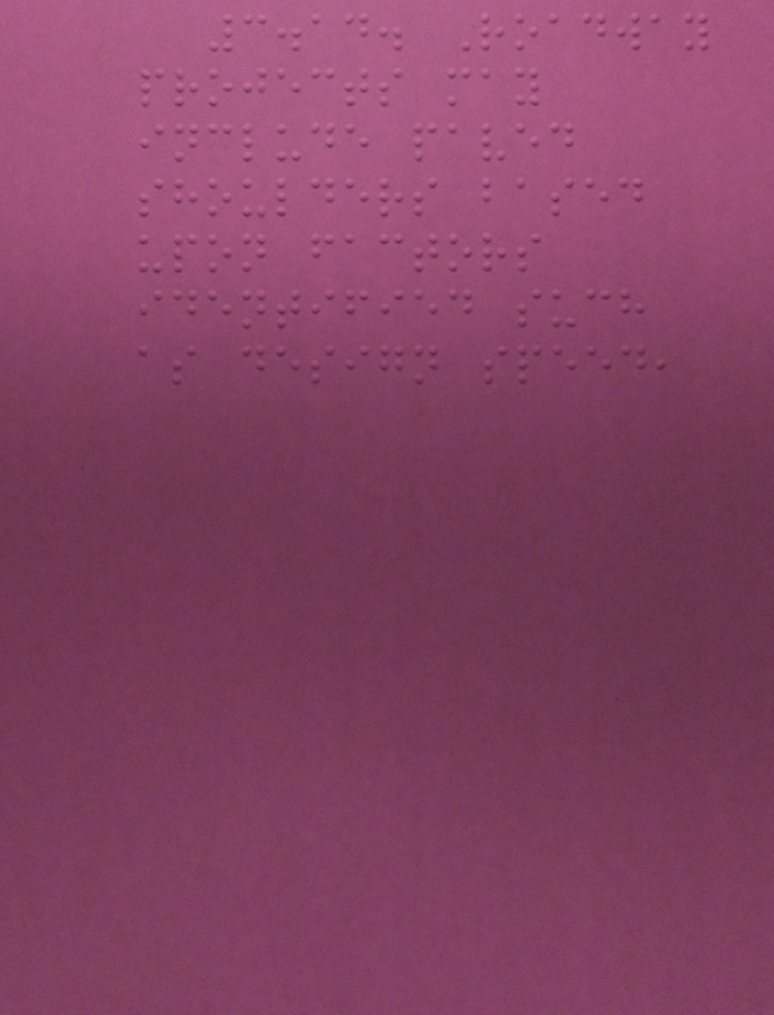3.14. Roadway
projects may
include paved
shoulders based
upon factors
identified such
as design speed,
